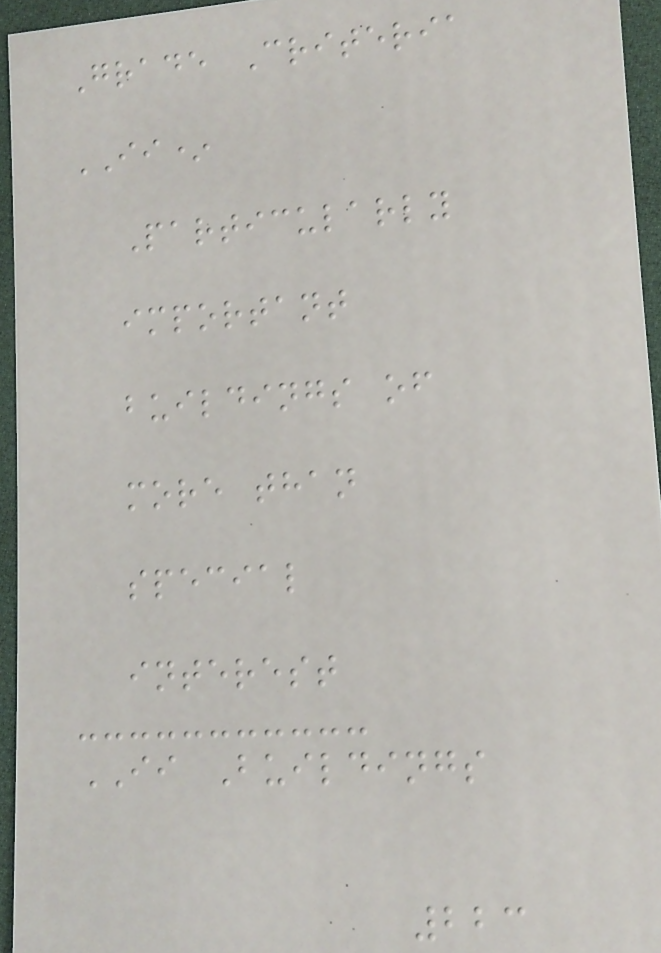Grade Criteria
II*
Particularly
important
buildings of
more than
special
interest
II Buildings
223
